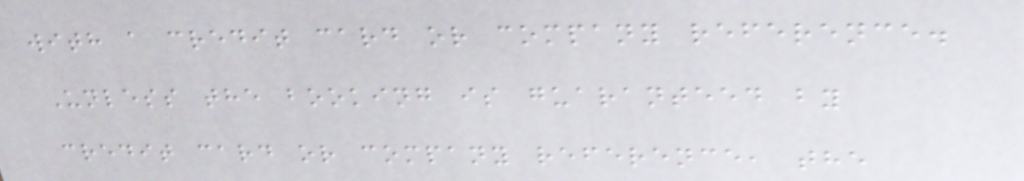with a credit card or company reference.
Unless the booking is guaranteed by
credit card or company reference, the
